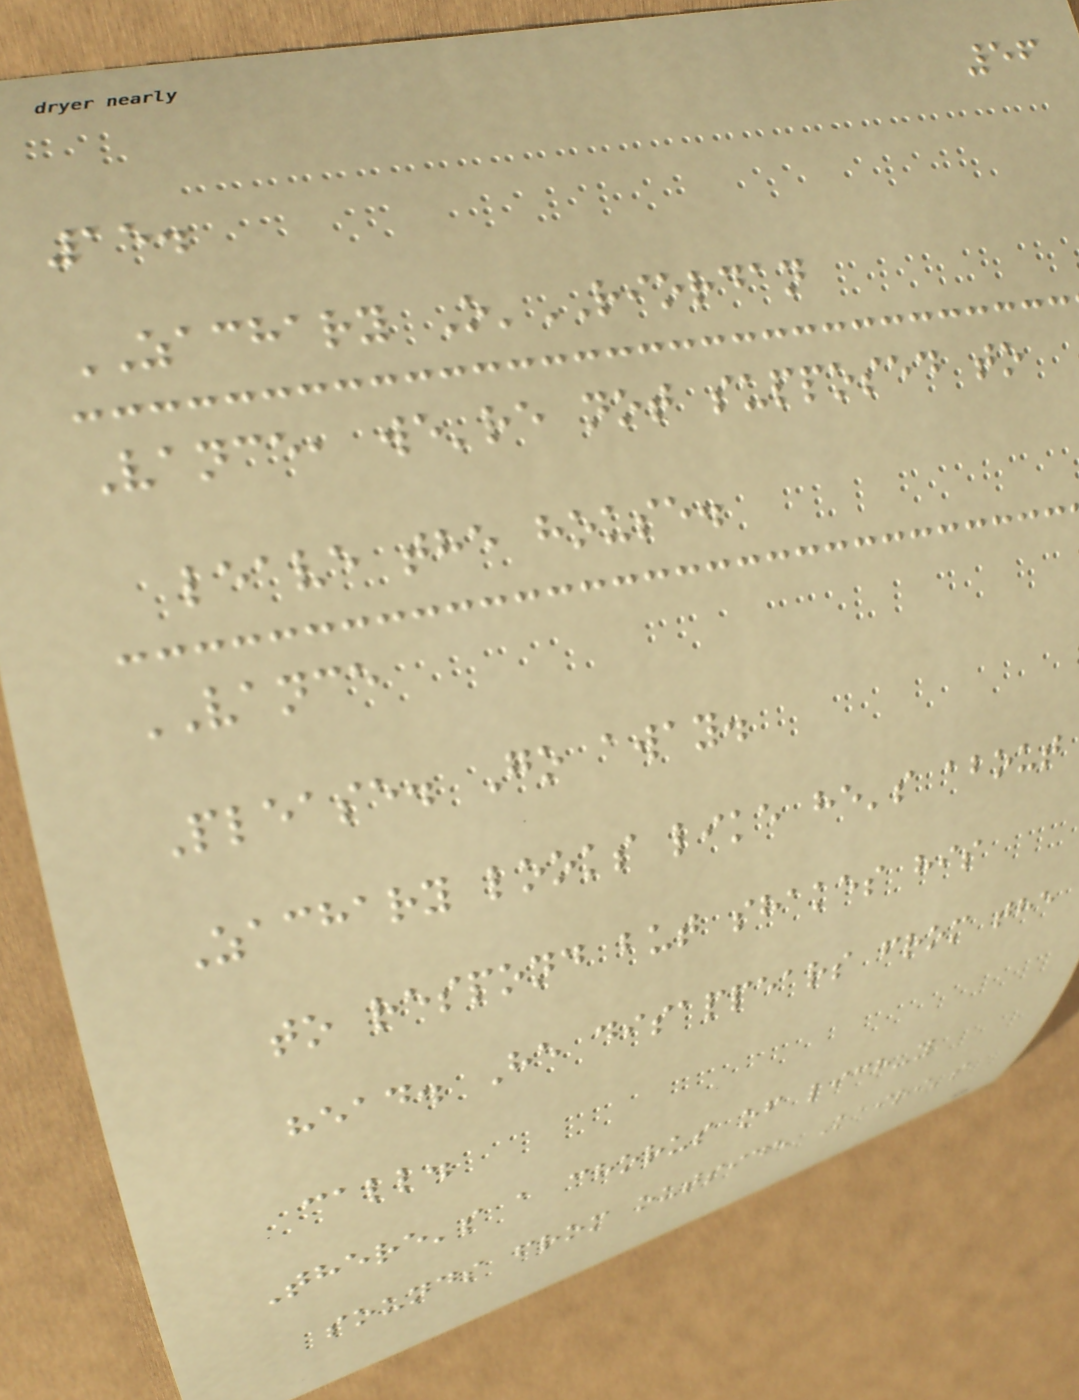56
15.
ZACHARY O'RIORDAN
Vance, we're not supposed to
leave the house.
VANCE
Please. Go away.
Zachary looks like he's about
to respond but shakes his
head. He disappears from the
call.
There's a chorus of lich-y
sounds from outside Kairi's
